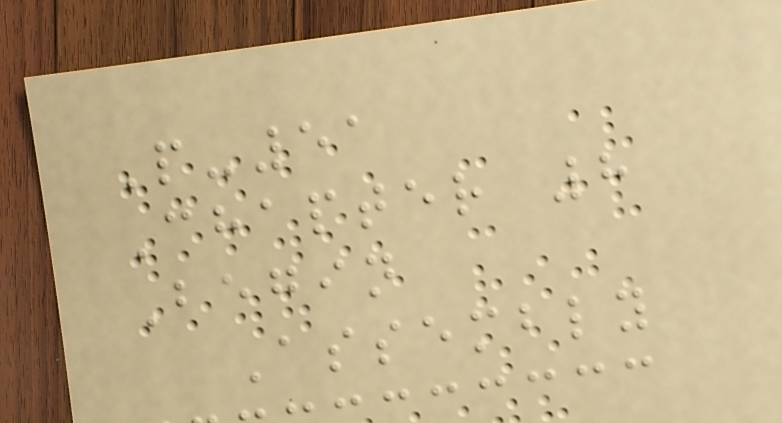P-51
Chapter 8
Begin
Assembly
